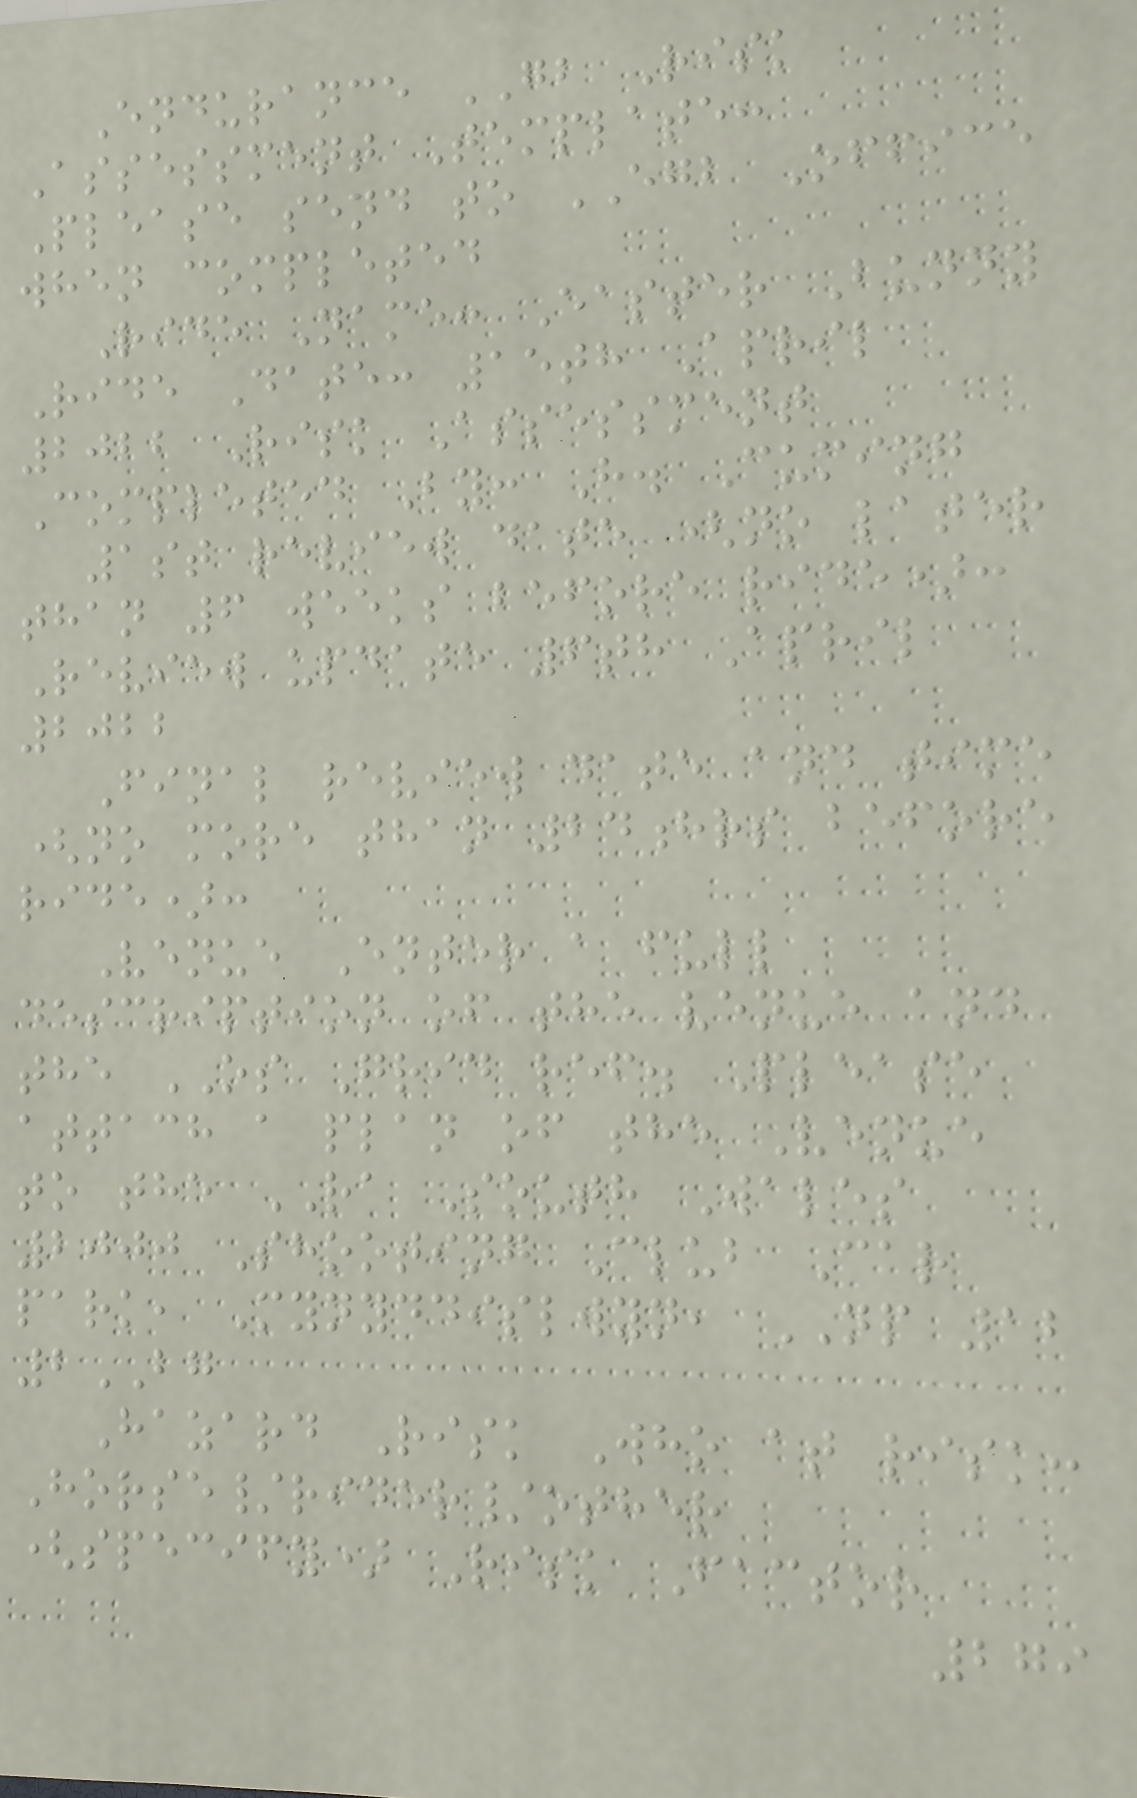Endurance GB Risk
Assessment Template:
Please send to EGB Office
when completed
Ride Name: Easter Bunny
Ride Date: 15th April
2022 Risk Assessment
Completed By: H. Cuming
1st review date (no later
than 6 weeks before ride):
Review update 6th April
2022
Final review date and time
(no more than 24hrs before
ride):
Venue Enter a full
description of the venue and
the OS Grid ref. Please
attach a plan of the Venue
to the RA South Wales
2000 Shooting Club Car
park, Mynyddislwyn, NP 12
2BG
Hazard Risk Who at risk:
Horse/rider/other
(specify) Risk Factor
279
